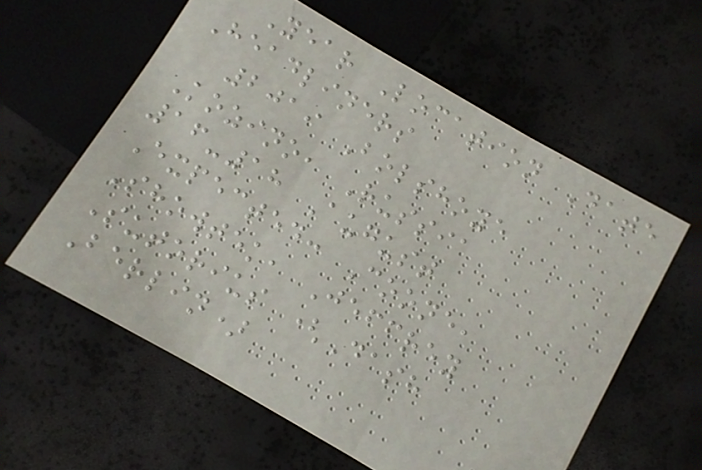Year Location Date
Headliners
2019 Bolshoye
Kozino, Russia
16-18 August
Expected: Coone,
Showtek, Jeffrey
Sutorius (Dash
Berlin)
